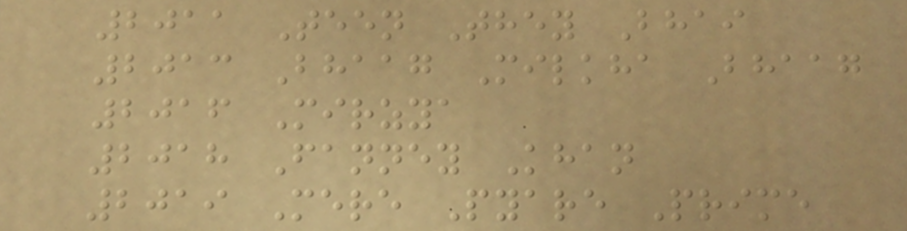2011 Teen They Bhai
2013 Bhaag Milkha Bhaag
2016 Mirzya
2018 Fanney Khan
2019 Mere Pyare Prime
